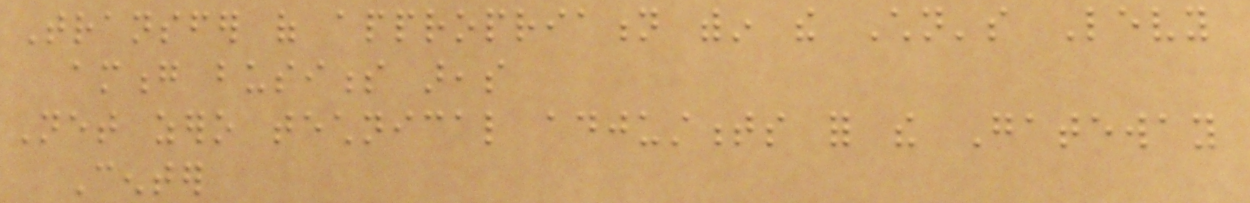Transfer of appropriation within the Children's Levy
among business areas
Net zero technical adjustments for the Gateway
Center
